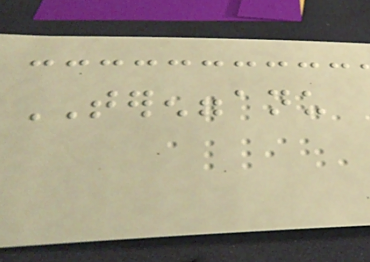TERENGGANU
